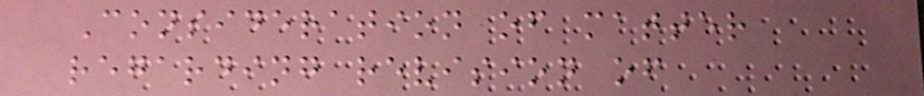Consideration of matter
regarding revision of
